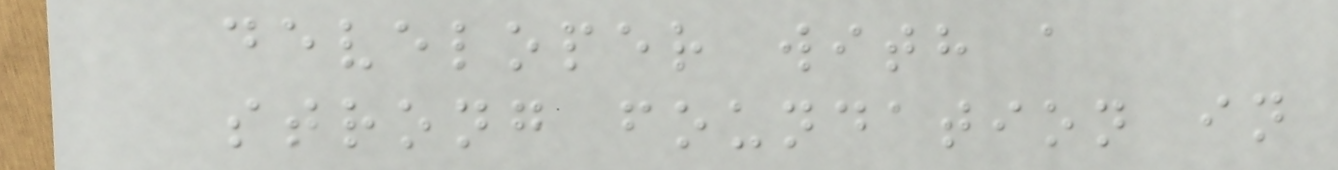developer with a
strong foundation in
